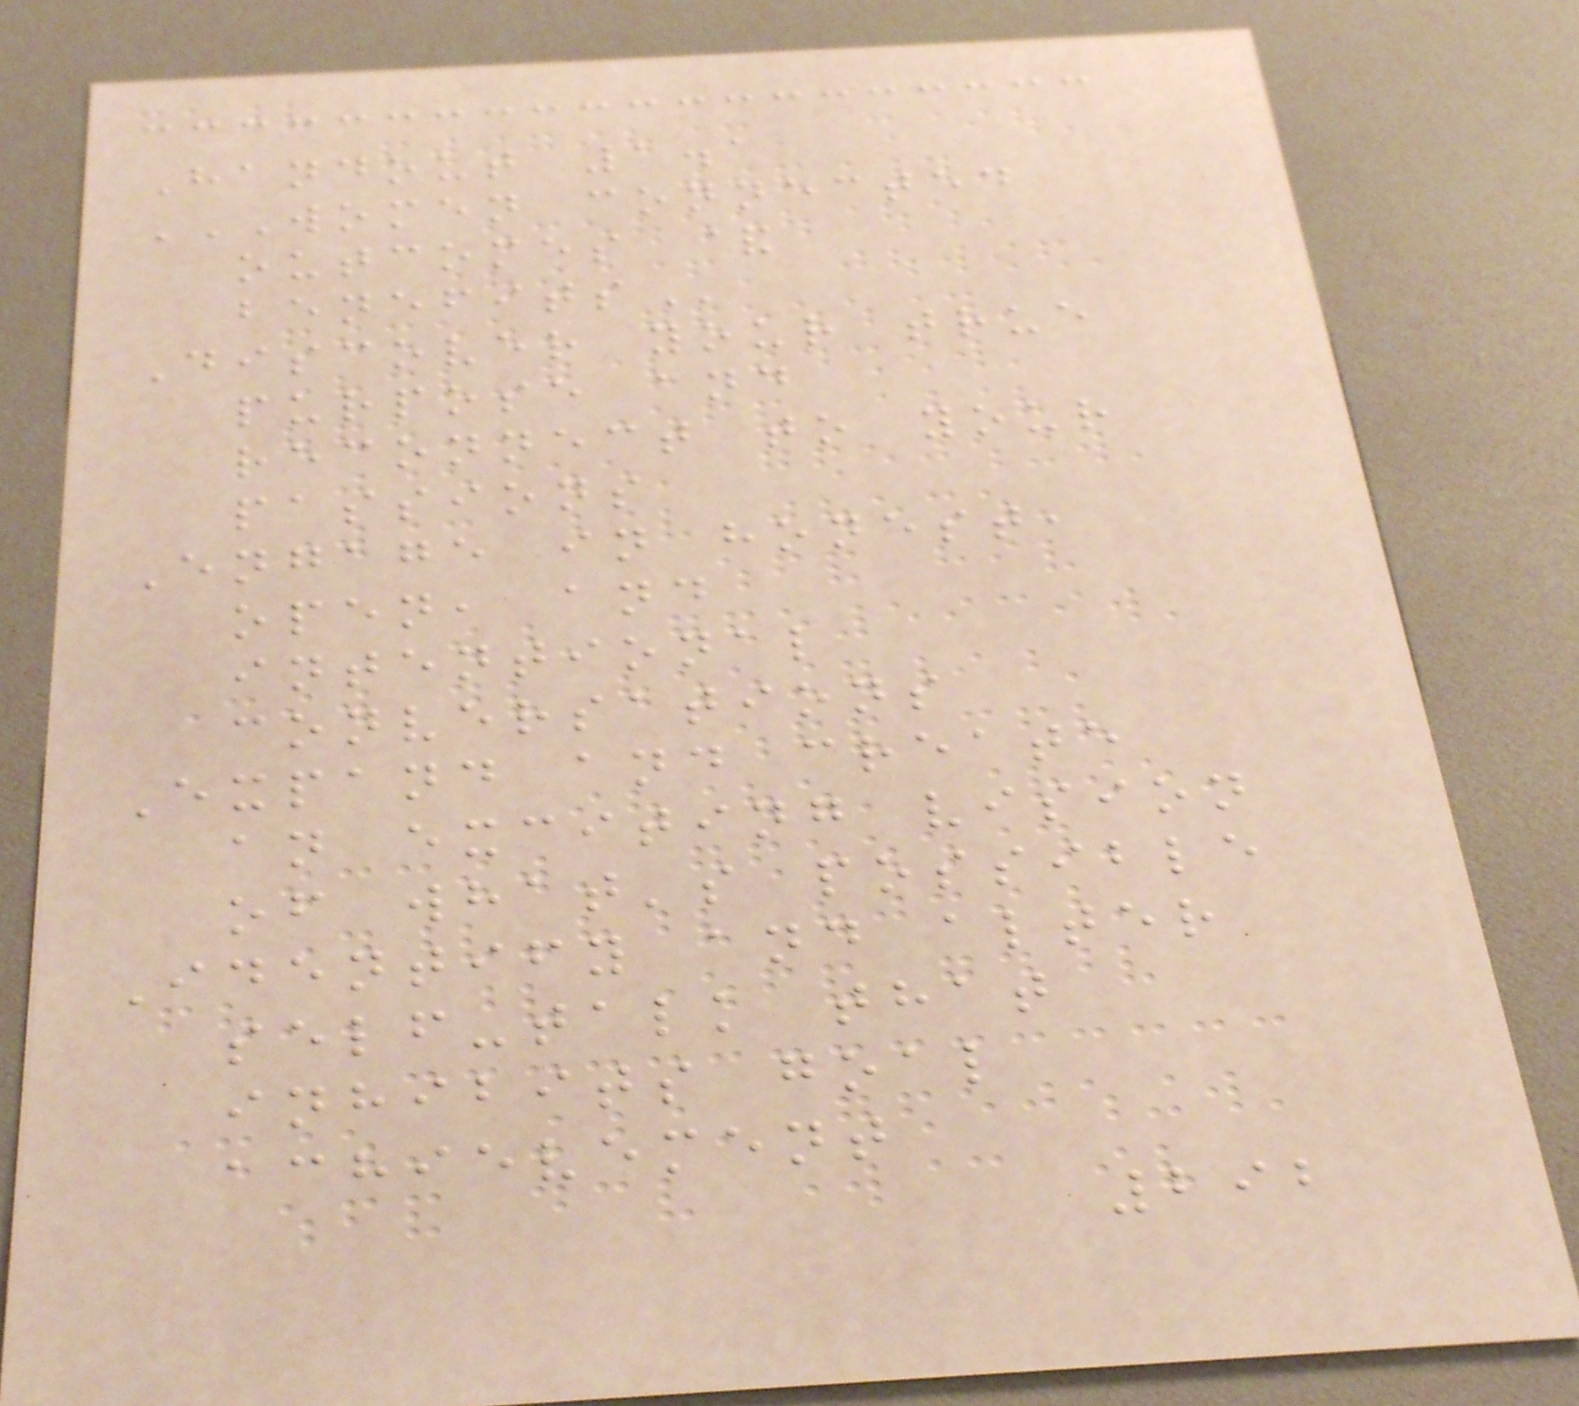Handout 1.1
WOMEN CONNECTED
OUTCOMES &
BENEFITS
Discover your true
purpose and
reconnect to your
passions
Engage in honest,
open, and
intentional
conversations
Expand and create
an exciting vision
of what's possible
Identify and alter
self-talk that
inhibits goal
achievement
292
